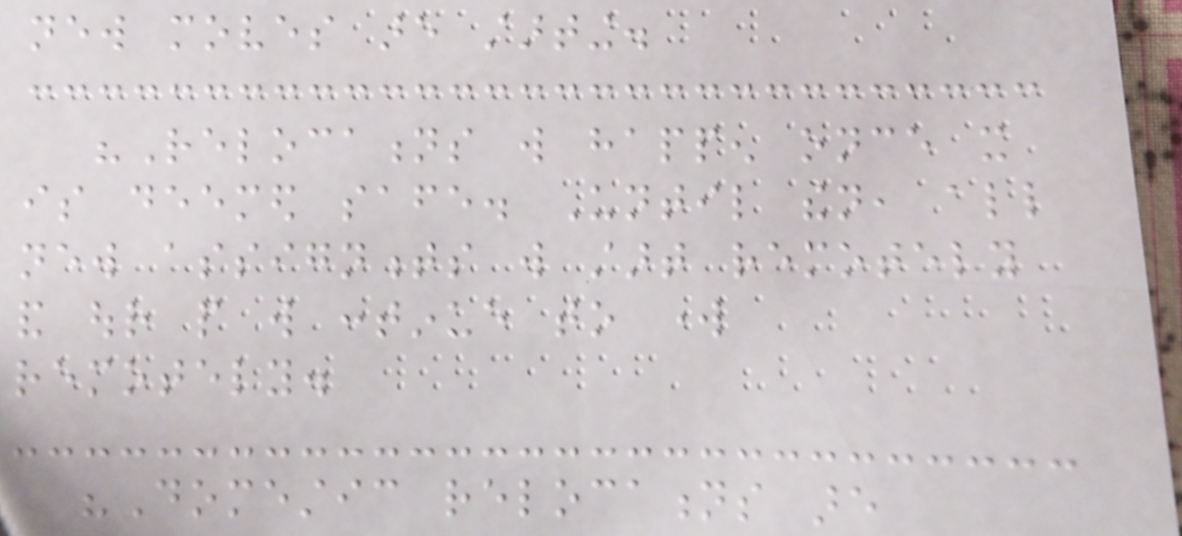new moves are starting.
"Relocations will happen once it
is deemed safe. Until then, all
new assignments will start remotely
and our people will continue to work
remotely.
"Domestic relocations are
